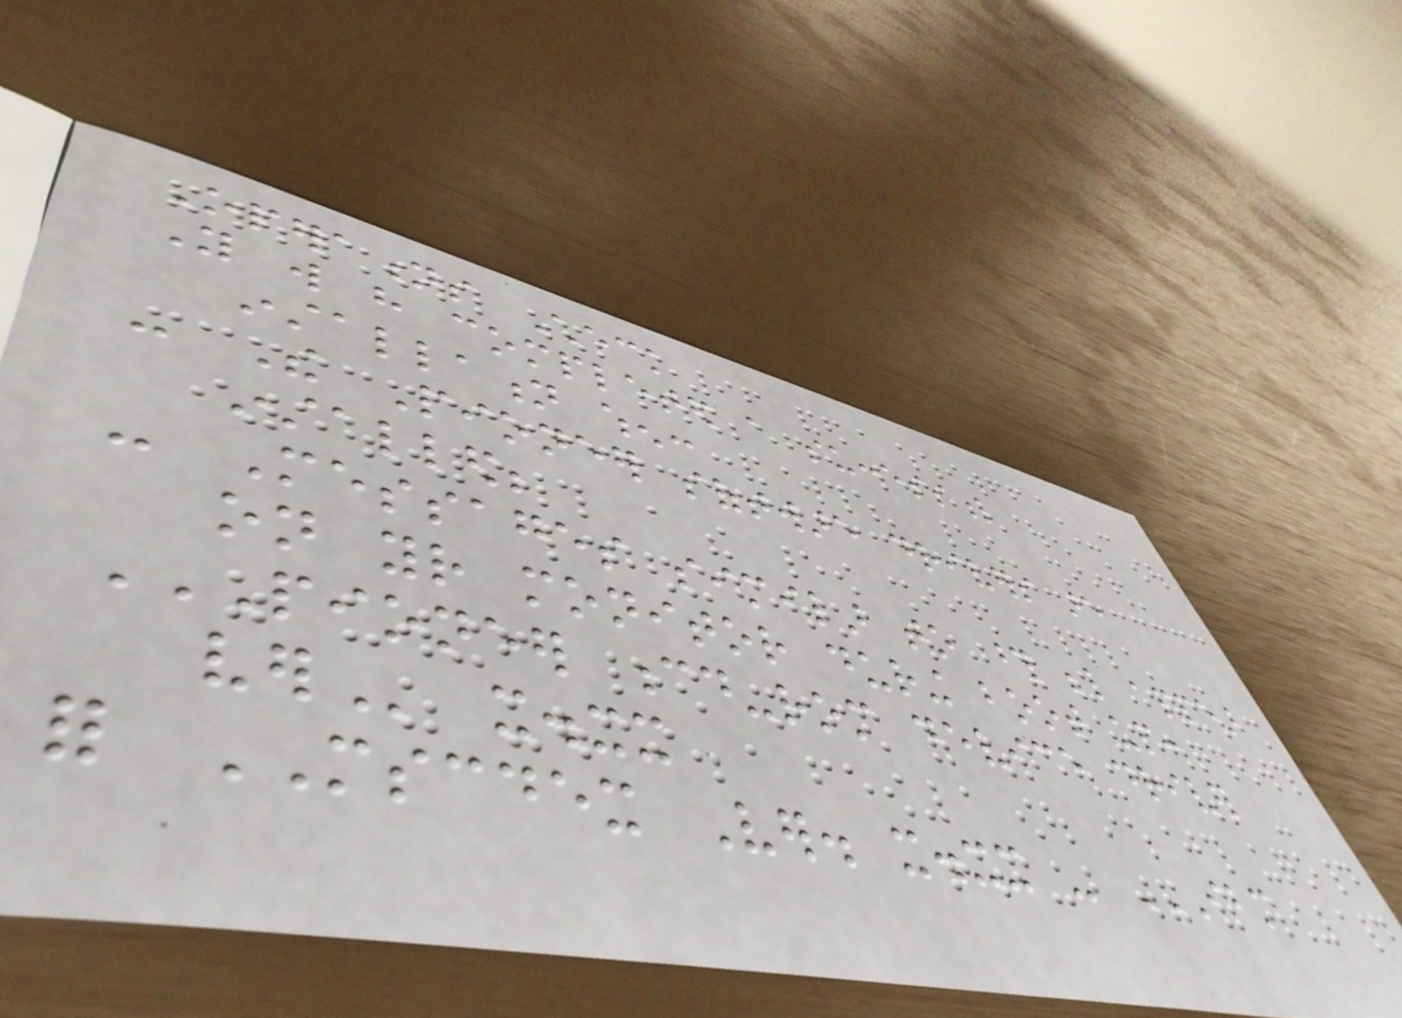Operations Check
You will have completed a successful
installation when:
- The Pioneer software drivers are
installed;
- Messages similar to those below appear
on your monitor during boot up:
PIONEER CD-ROM DEVICE DRIVER
VER x.xx
for MSCDEX Ver. x.xx - IBM
